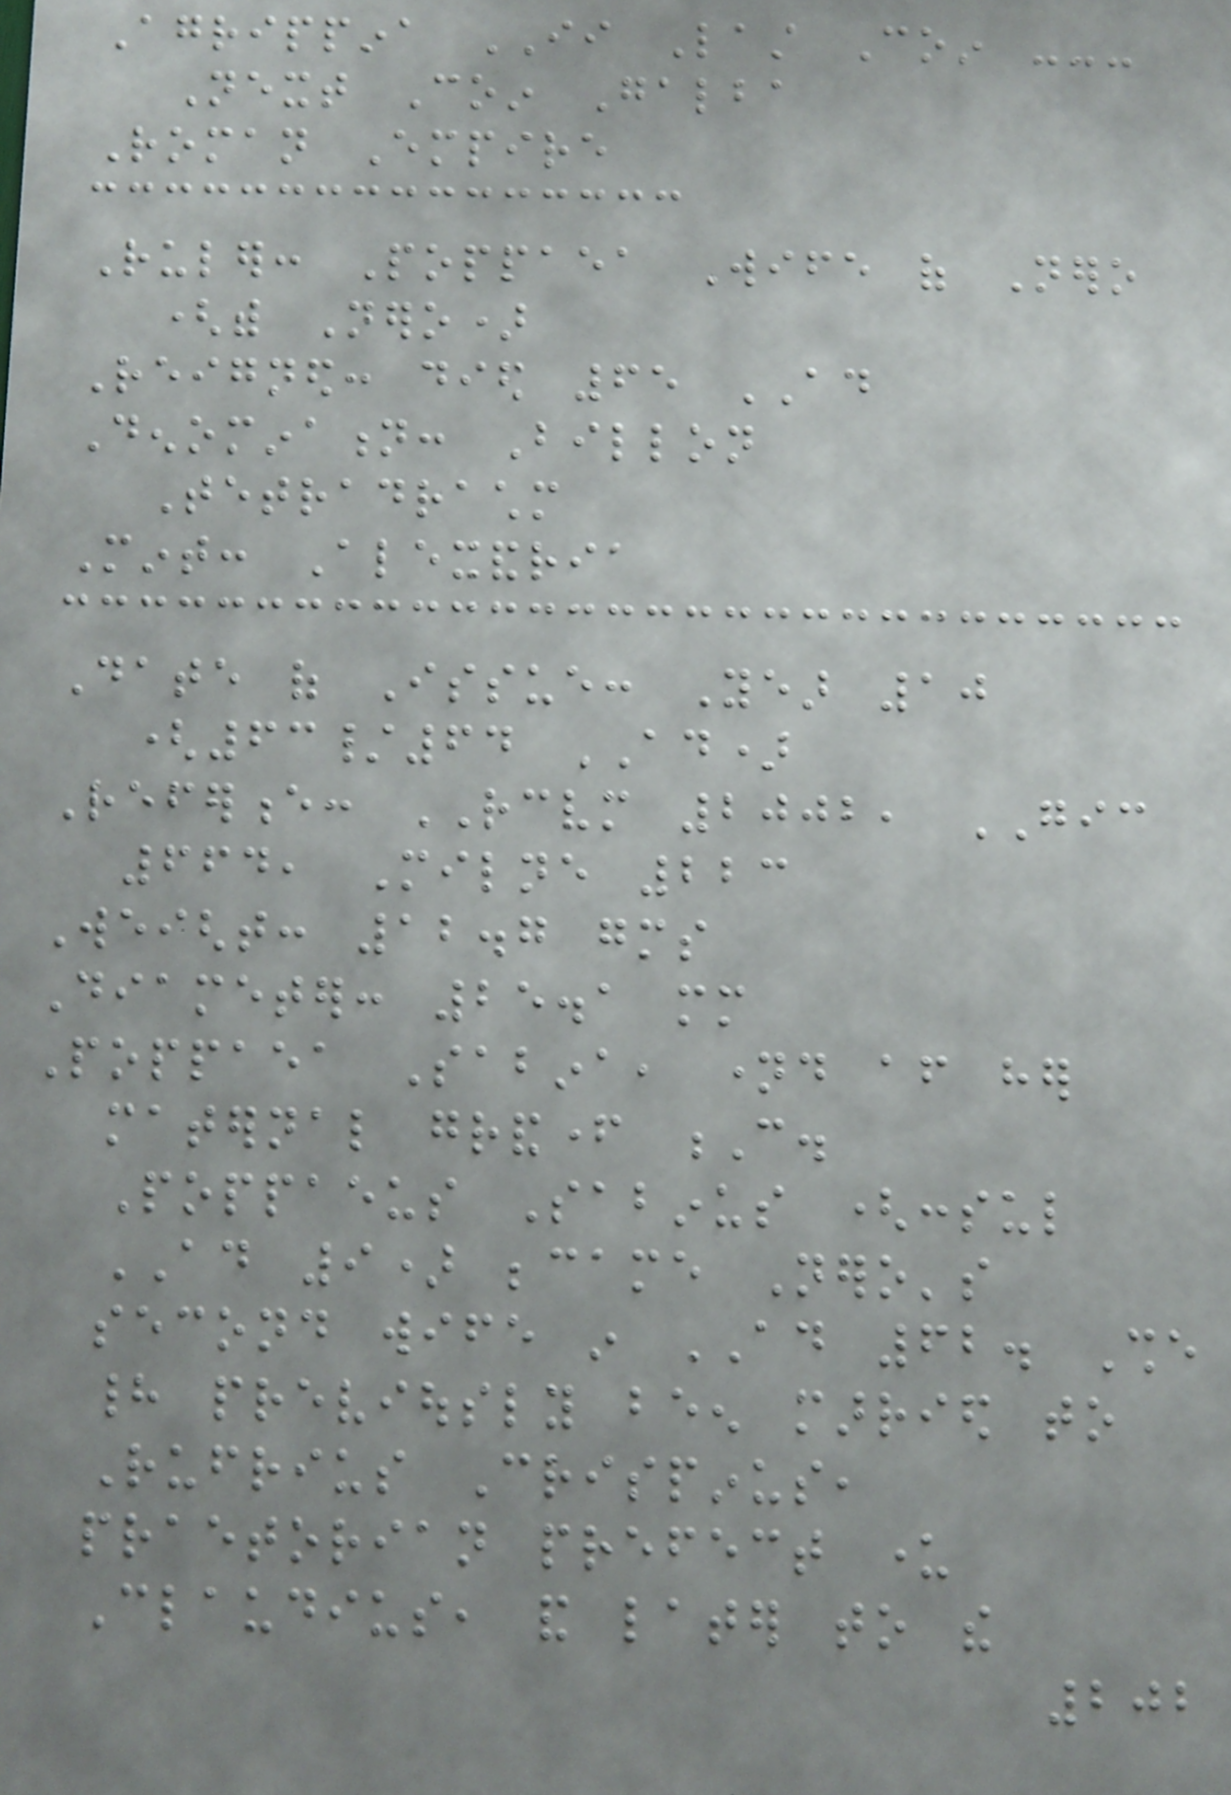Agrippina II Last Coin ---
Next Coin Galba
Roman Empire
Ruler: Poppaea Wife of Nero
(with Nero)
Reigned: died 65 AD
Denomination: Billon
Tetradrachm
Mint: Alexandria
Date of Issue: Year 10
(63/64 AD)
Reference: RCVM 2002, GIC
664, Milne 223
Weight: 12.7 gms
Diameter: 25.1 mm
Poppaea Sabina, named after her
maternal grandfather C.
Poppaeus Sabinus (consul
AD 9) became Nero's
second wife in AD 62. She
had previously been married to
Rufrius Crispinus,
praetorian prefect under
Claudius, and later to the
202
